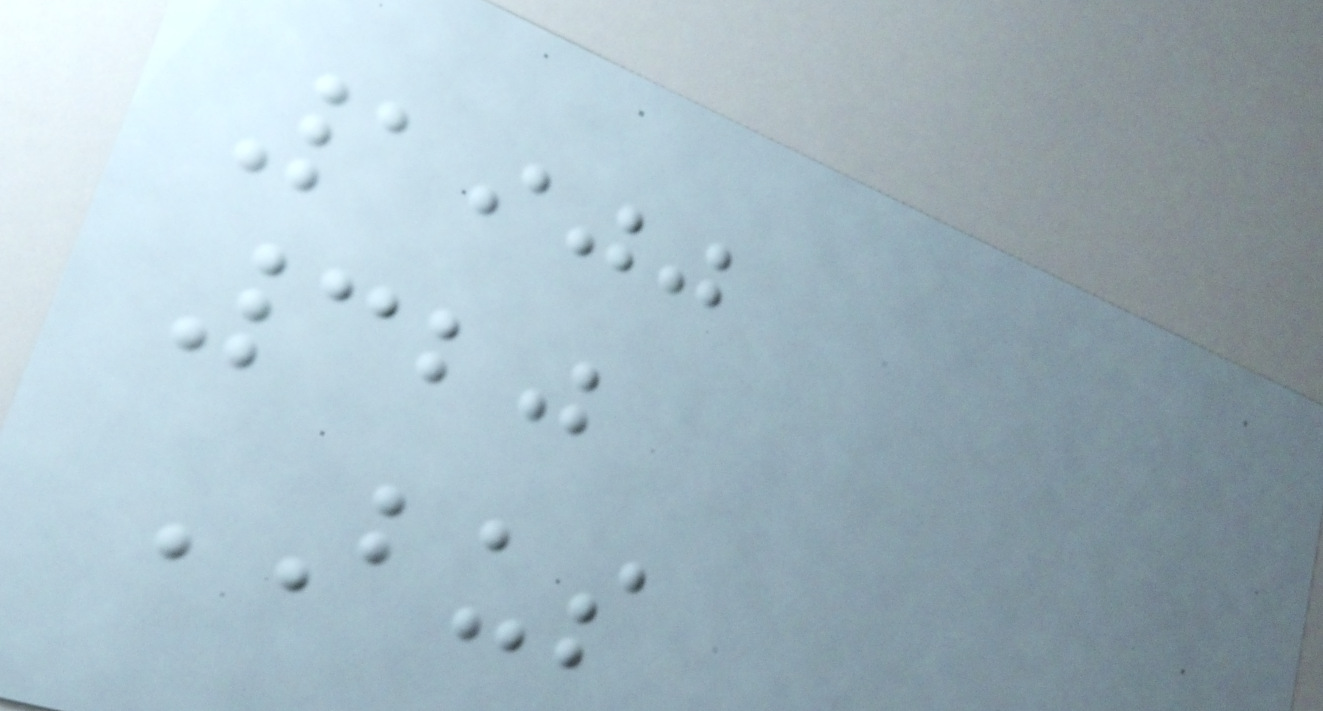1900
320
BUS
